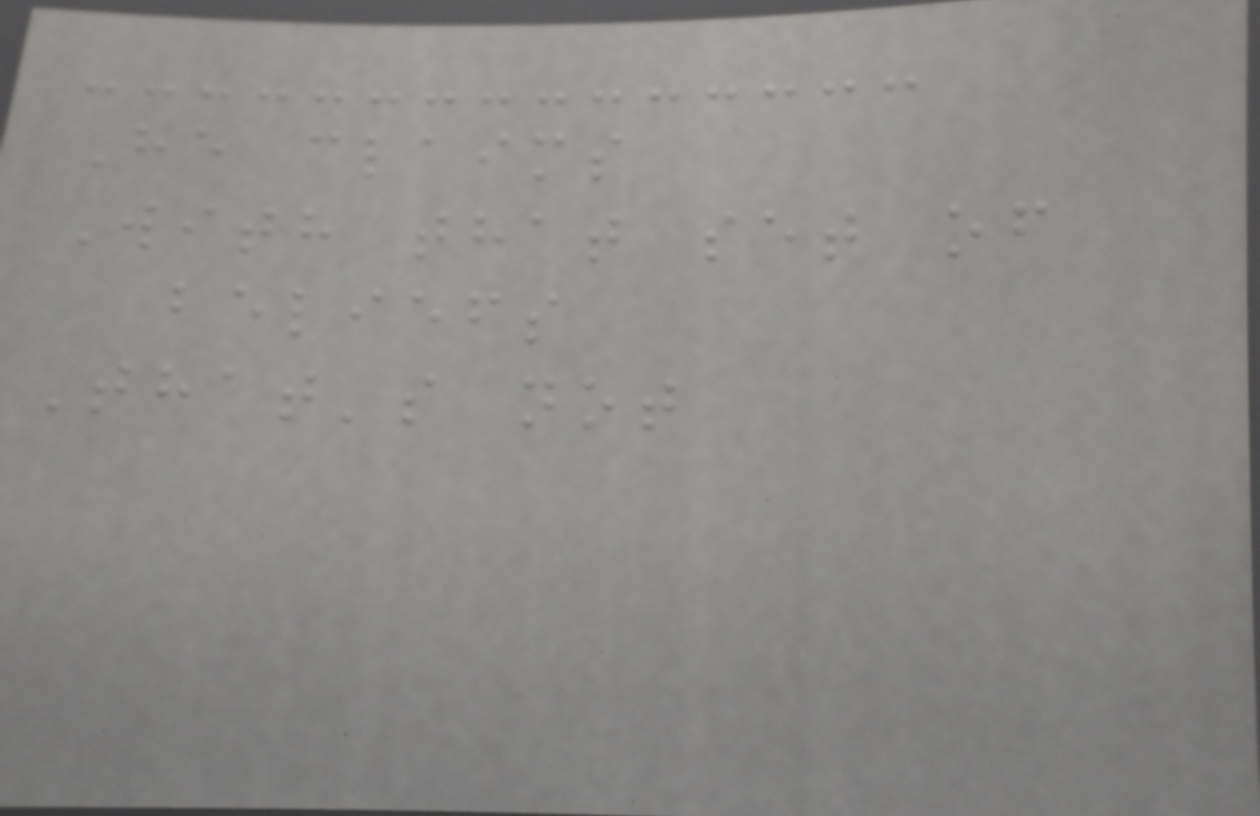He claims
With that set of
beliefs
That's not
